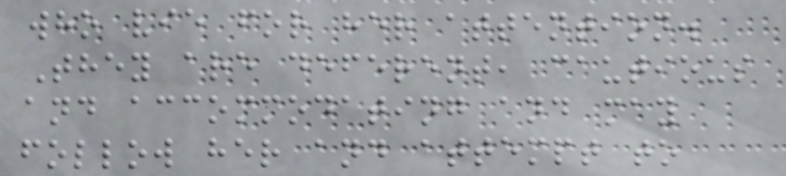who vie for her attention.
They are deferent, cautious
and accommodating and may
follow her and attempt to
